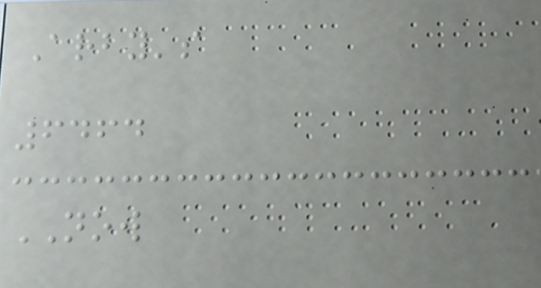Arby's
6464
NOW
